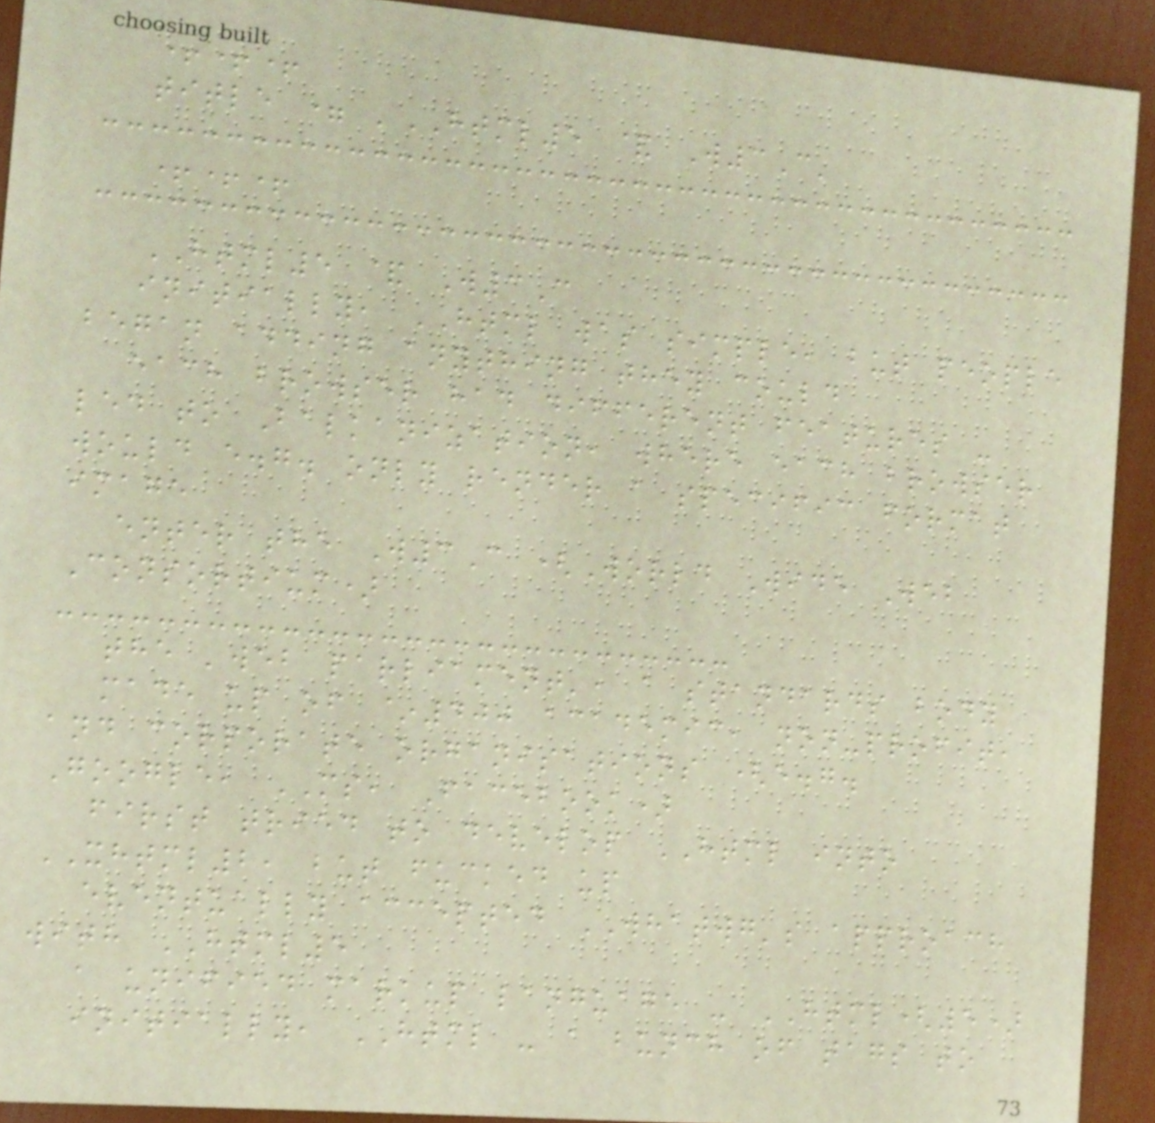+++
title = 'HTML5 & W3C'
+++
HTML5 & W3C
initially, HTML was simple, but people
began adding anything they could
each browser had different features -
led to Balkanization, where each browser
would e.g. only render a specific format
image
enter the W3C (World Wide Web
Consortium)
the 'web parliament', a standards body
made up of ~400 academic, non-profit,
and corporate organisations (e.g.
Google, MS, Facebook)
first tried to develop HTML into
XHTML2, but fucked up
eventually accepted WHATWG's approach
with HTML5
a unified markup language - HTML(5)
initially, HTML - a bunch of tags to
